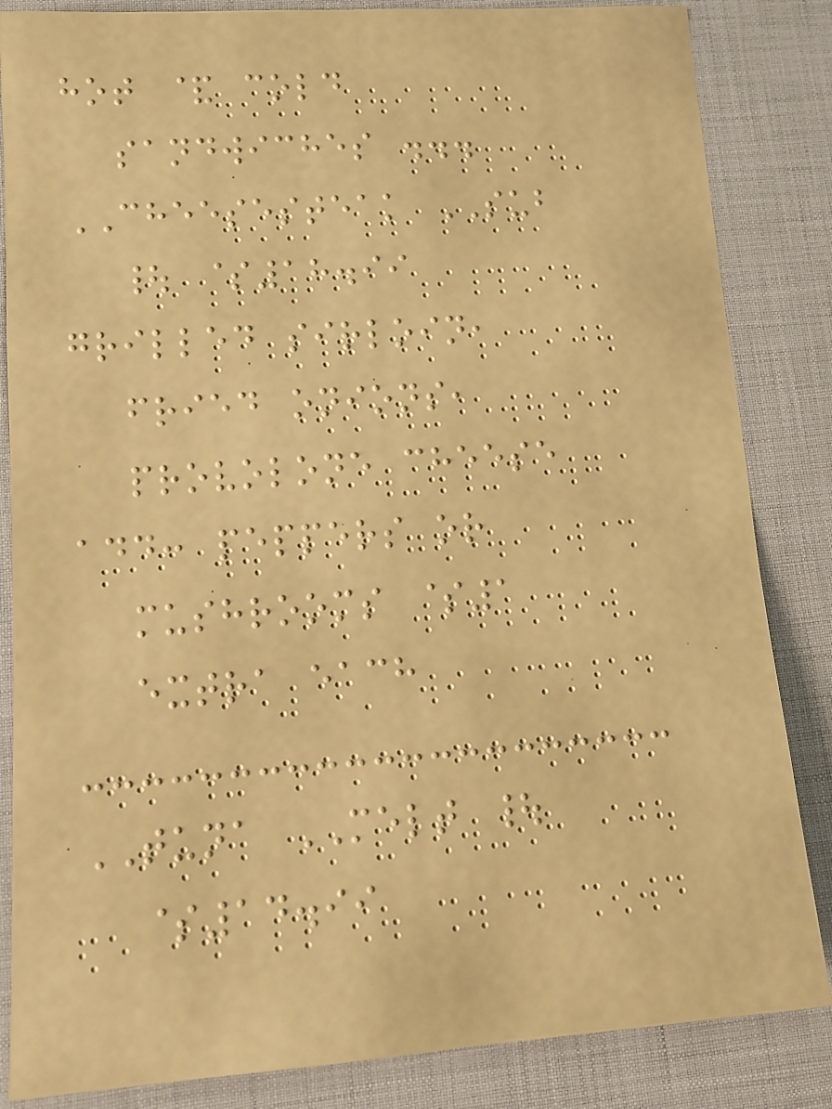hot & cold
sandwiches ...
CHEESESTEAK SUB
| $18.99
grilled sirloin,
fried onions,
provolone cheese
add: peppers or
mushrooms $1
extra each
TUNA MELT |
$14.99
